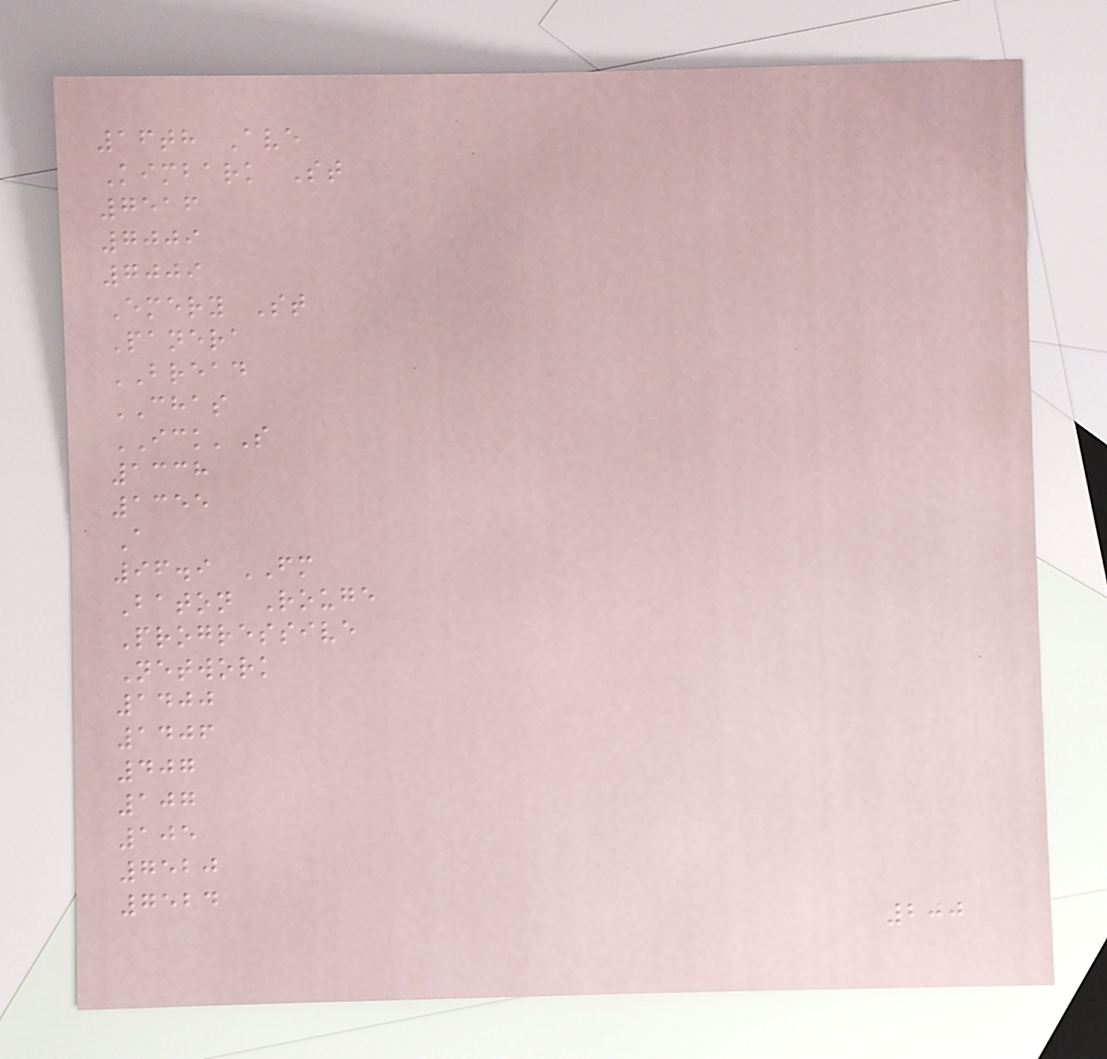16th Ave
Kimbark St
7516
7009
7009
Emery St
Panera
BREAD
CHAS
ICK'S
1338
1355
A
96.9 FM
Baton Rouge
Progressive
Network
1400
1406
407
107
105
7520
7524
200
